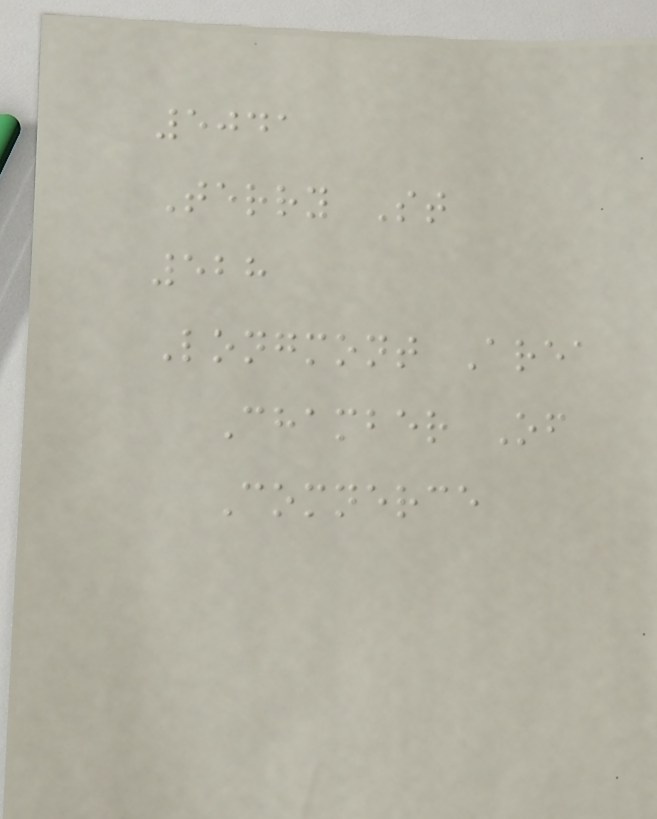5041
Terry St
528
Longmont Area
Chamber Of
Comnerce
